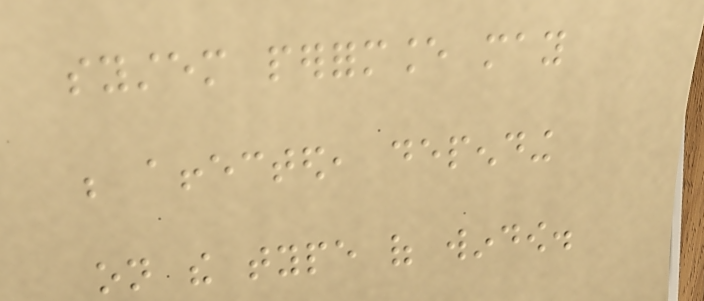system performance may
be affected, depending
on the type of window.
